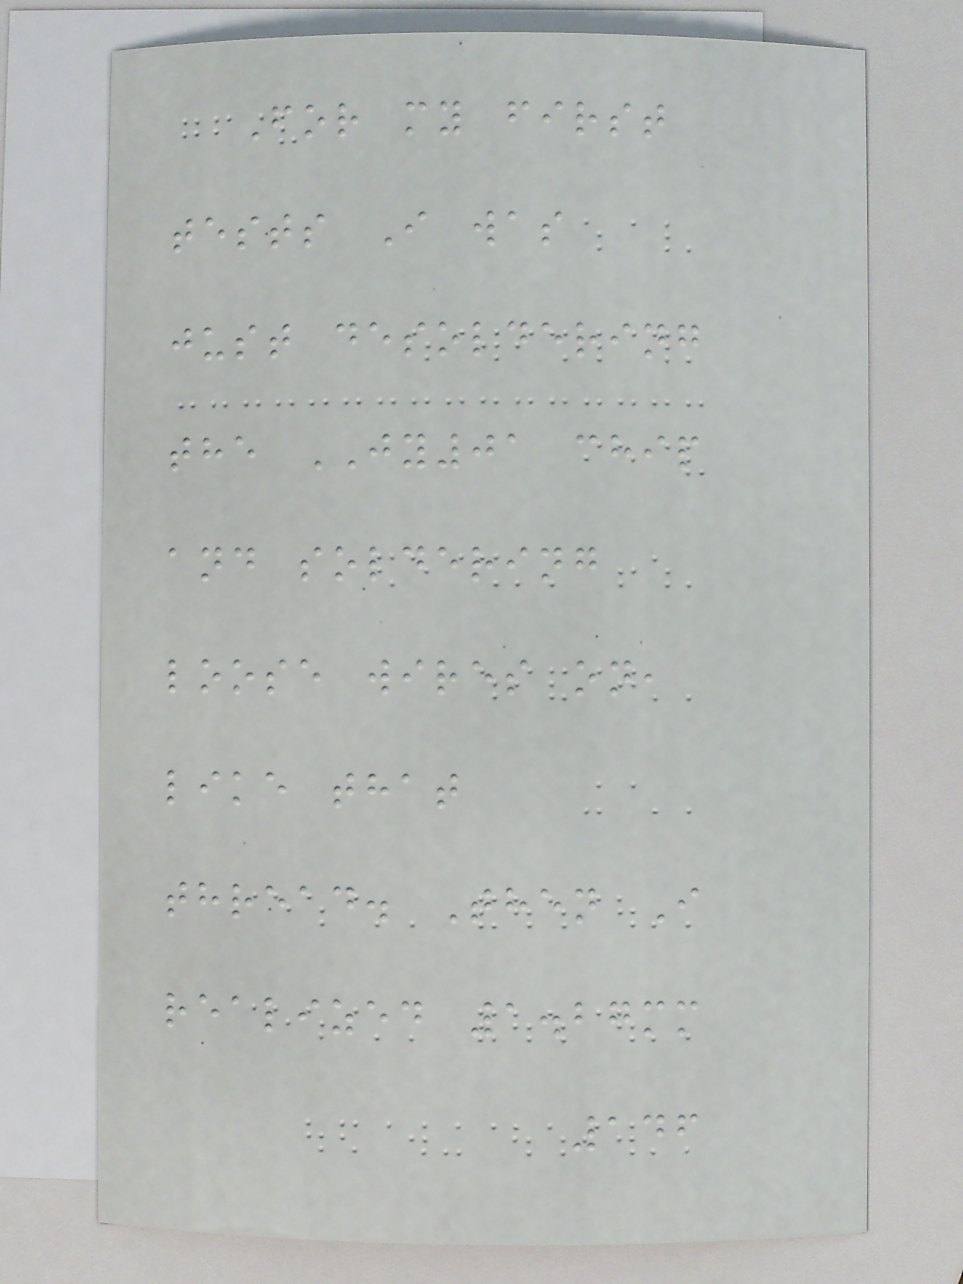For my first
tests I was
just desoldering
the JY01 chip
and soldering
loose wires on,
like that
thread. Then I
realized 1.27mm
146
